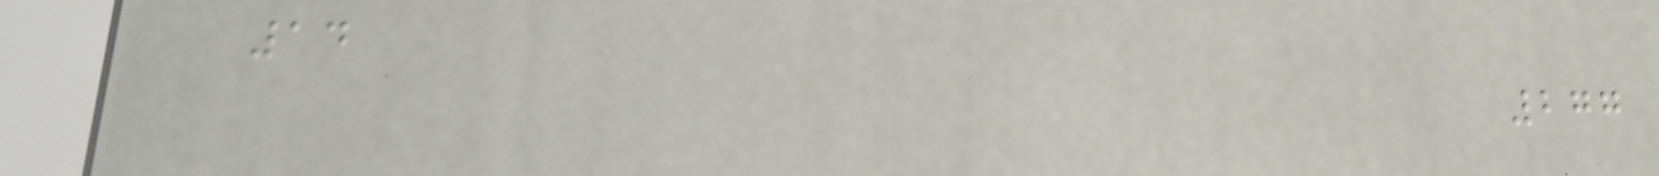14
277
